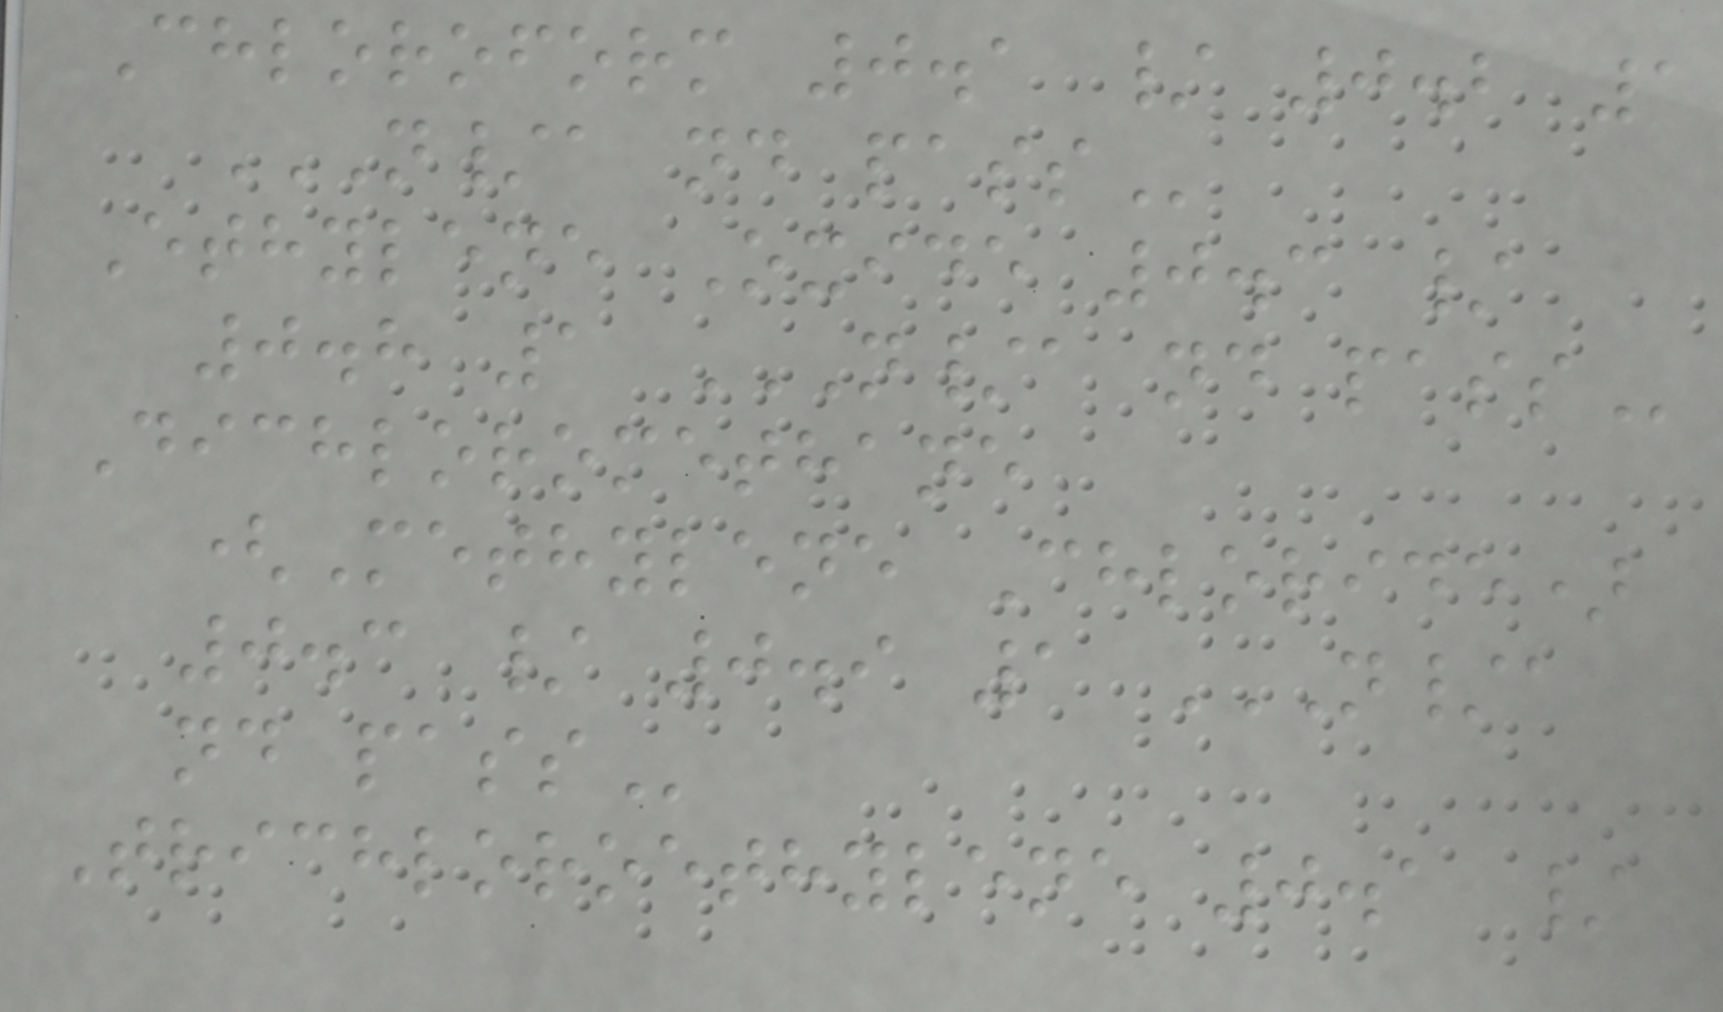Chloroform 0.1 / 0.2 1
N/A ND PASS
Ethylene Oxide 0.3 /
0.8 1 N/A ND PASS
Dichloromethane
(Methylene Chloride)
0.3 / 0.9 1 N/A
ND PASS
Trichloroethylene 0.1 /
